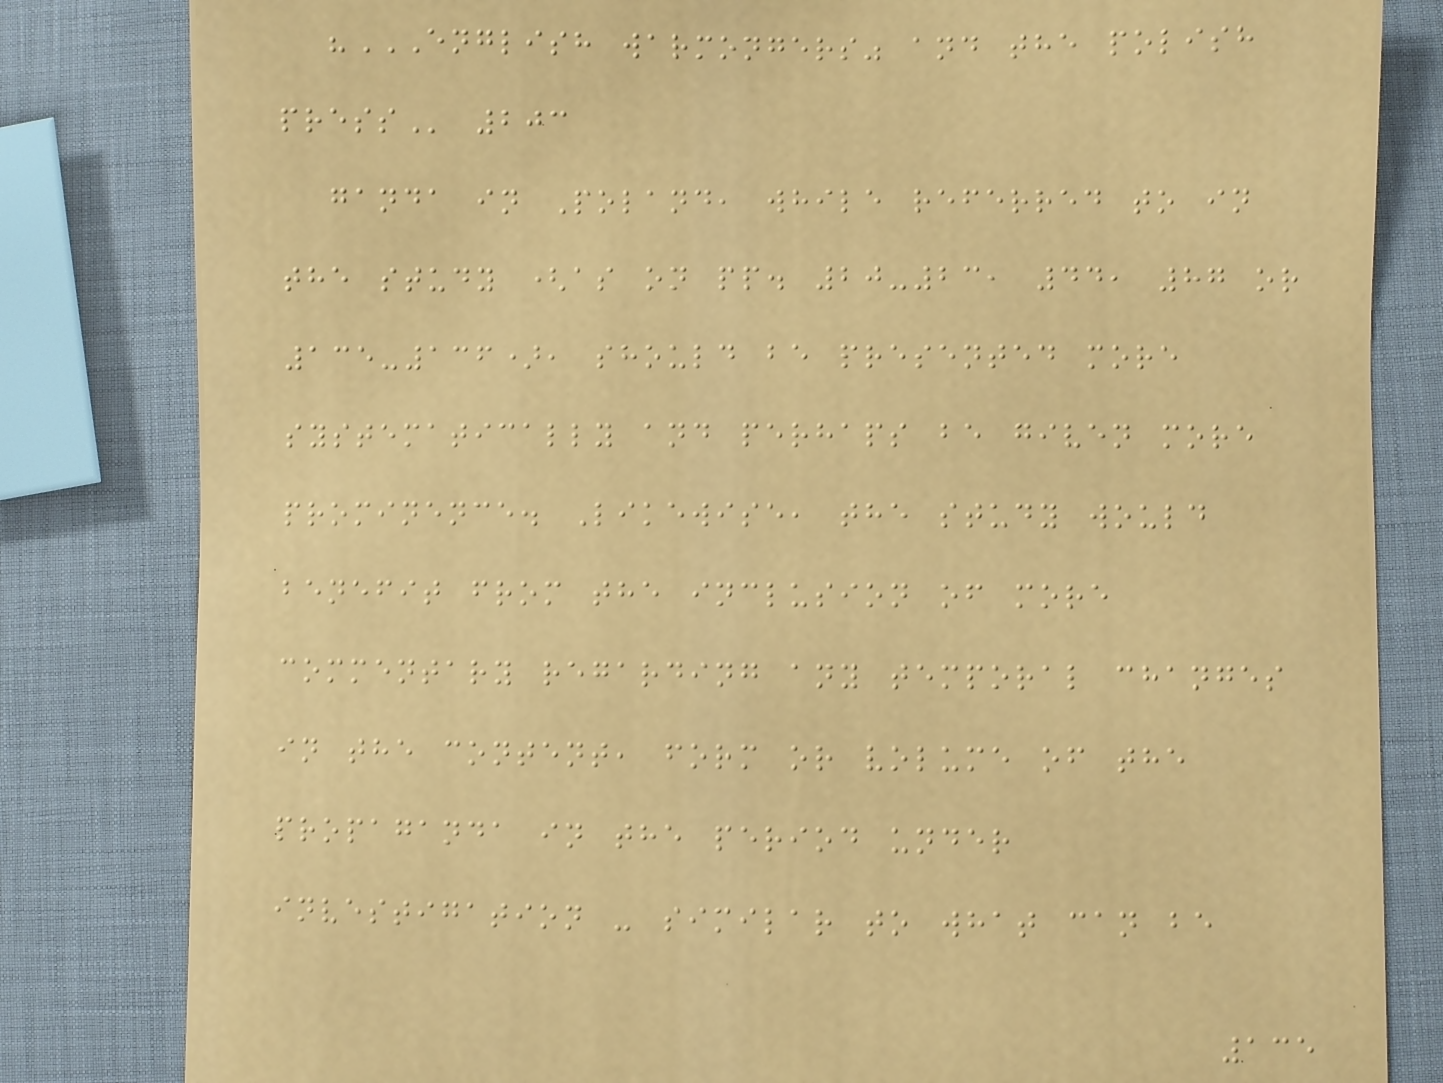"ENGLISH WARMONGERS" AND THE POLISH
PRESS 203
ganda in Poland, while referred to in
the study (as on pp. 20-23, 44, 87 or
135-136), should be presented more
systematically and perhaps be given more
prominence. Likewise, the study would
benefit from the inclusion of more
commentary regarding any temporal changes
in the content, form or volume of the
propaganda in the period under
investigation - similar to what can be
135
